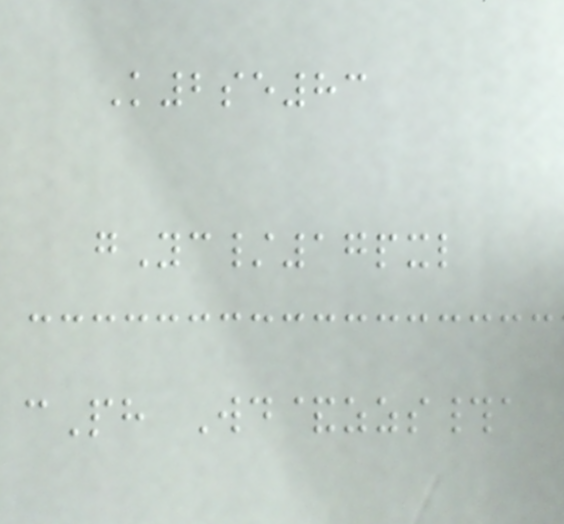K2se83
gYc/17pxl
cPh Wd&zzs#a
